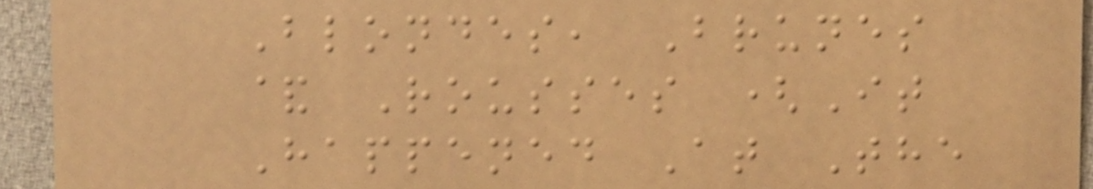Blondes, Brunes
& Rousses (It
Happened At The
